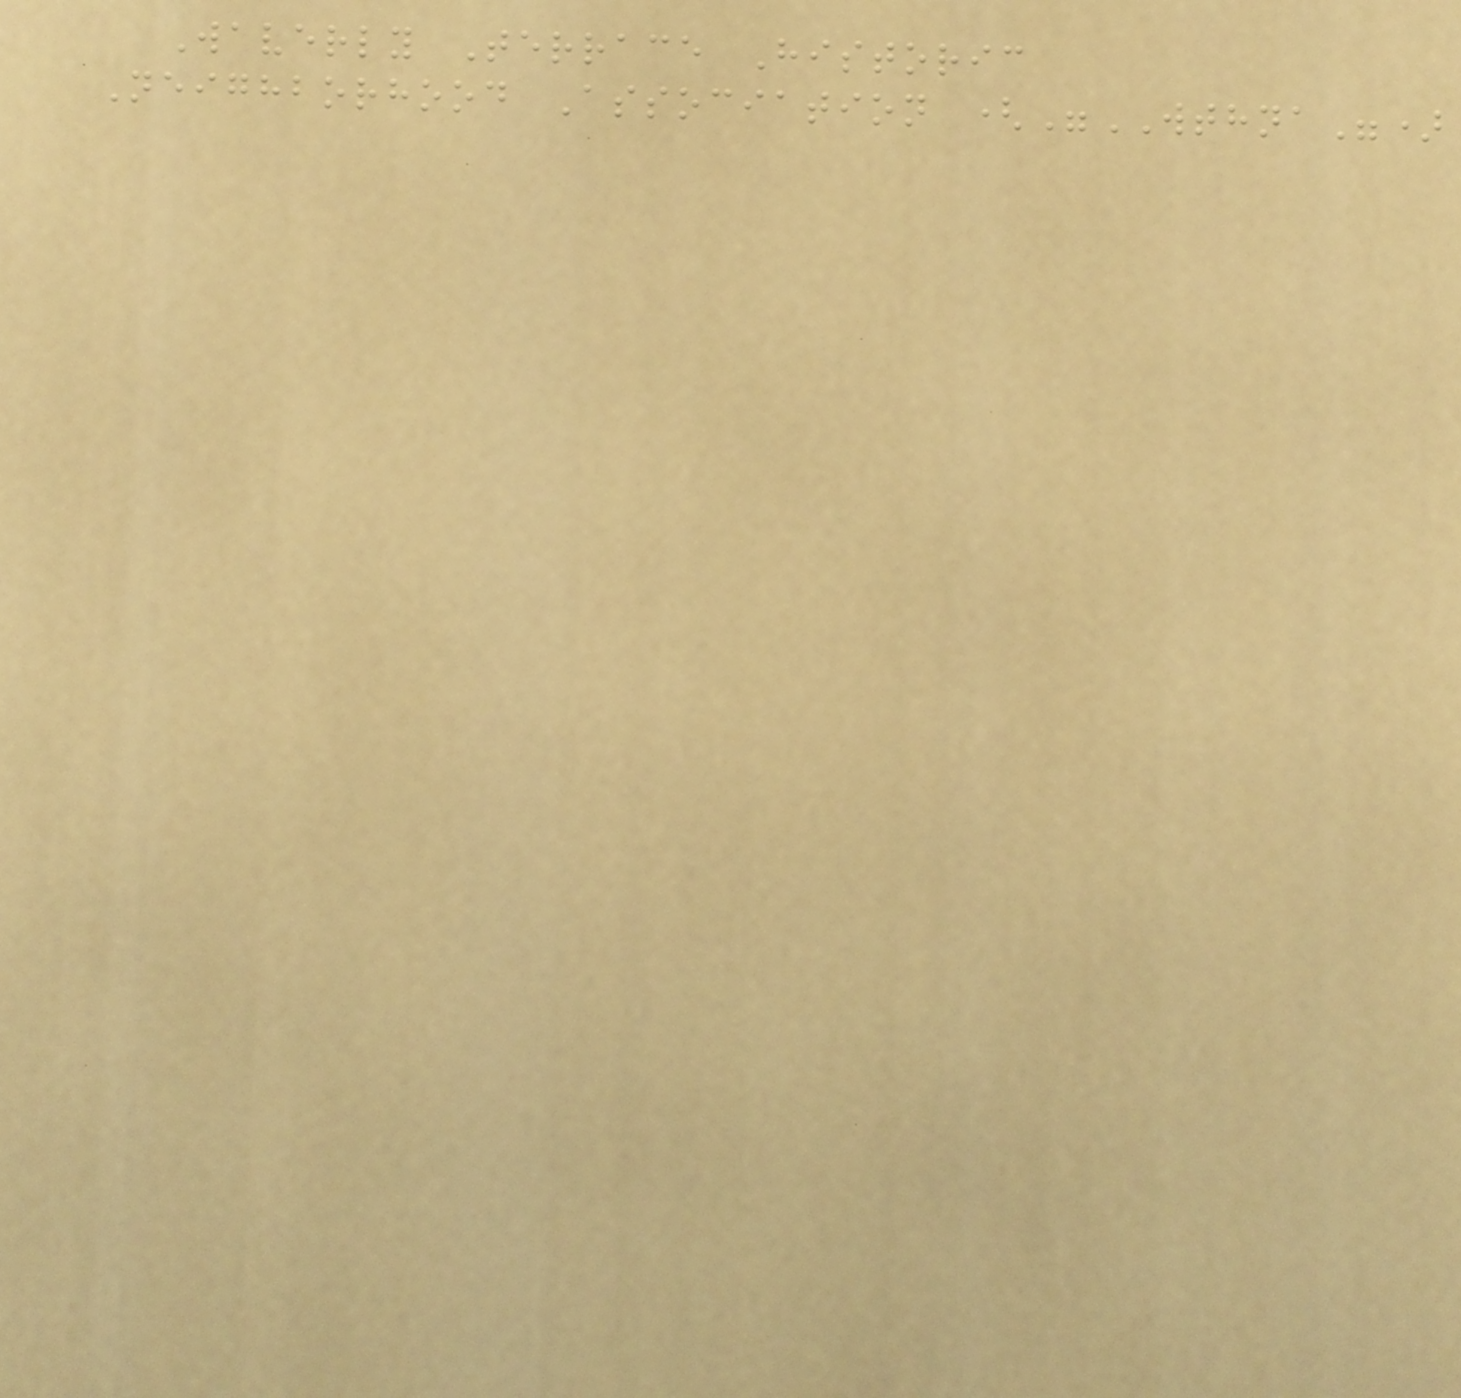Waverly Terrace Historic
Neighborhood Association ("WTHNA")
